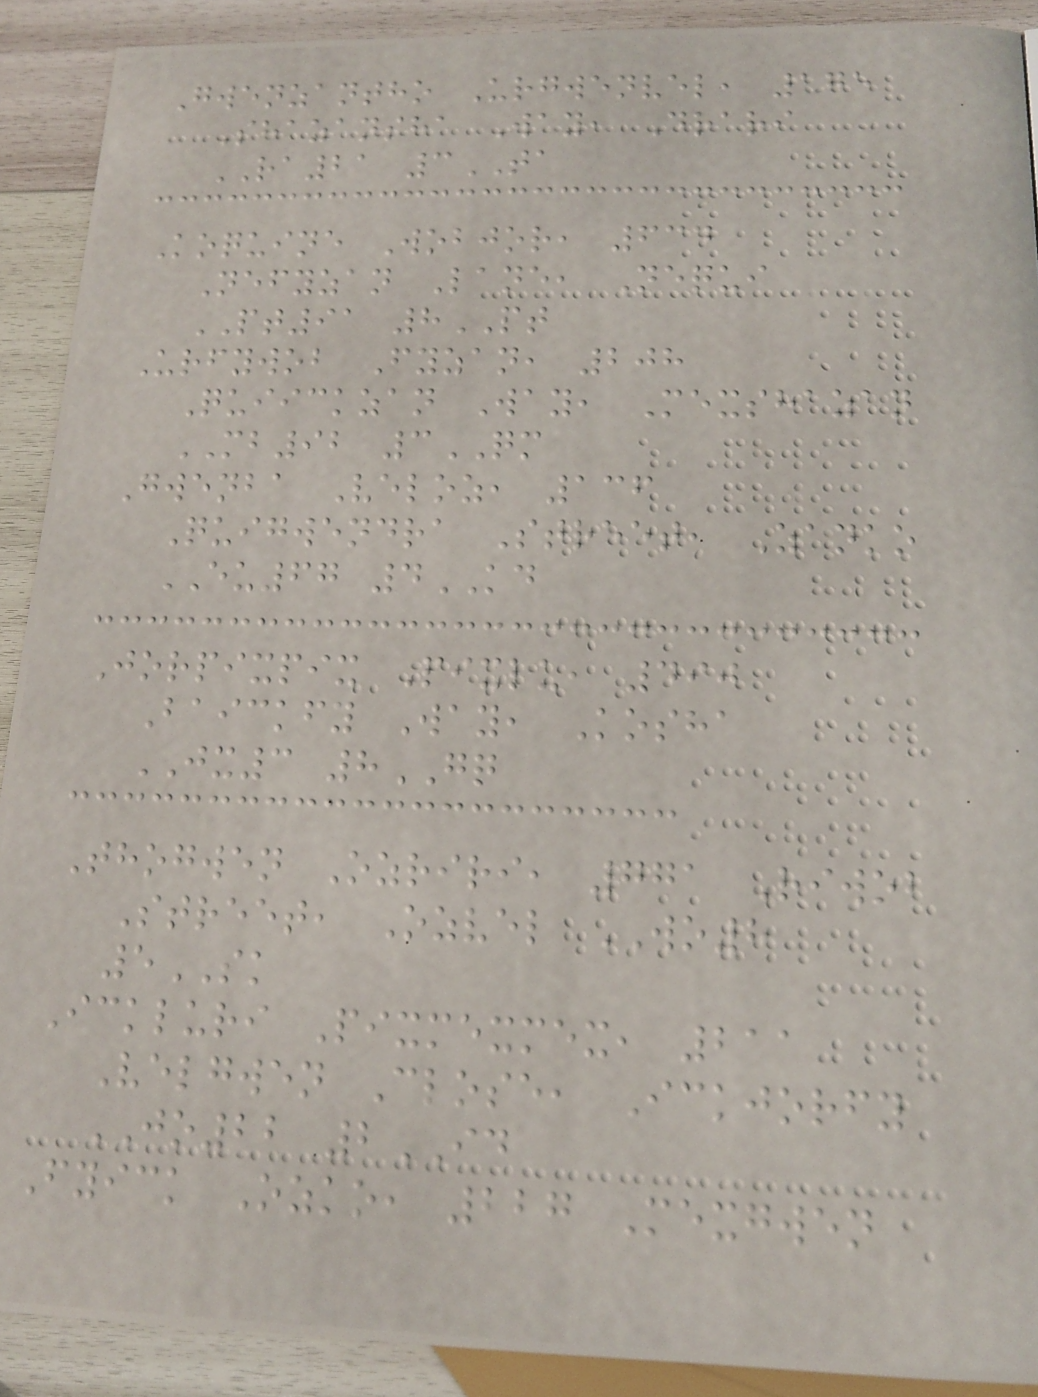Gwenzantho Urgwenvel, 175
Shazansha Way, Drari
RA21 3TA
Koquine Wobjor, 634
Nefyzan Lane, Nequi
PT91 8PT
Urfywob Fyzan, 208
Quiickzan Way, Mexshazan
MB92 3QM
Gwenba Veloz, 136
Quigwendra Street, Zanko
EU67 4KD
Jorpixpix Pixlu, 490
Baickfy Way, Kosha
JX3 8GQ
Thogwen Ozriri, 771 Riwob
Street, Ozvel WO8
5SK
Ickluri Pixmexmex, 211
Velgwen Close, Ickjorfy
JO22 2ID
Fyick Ozko, 227 Mexgwen
